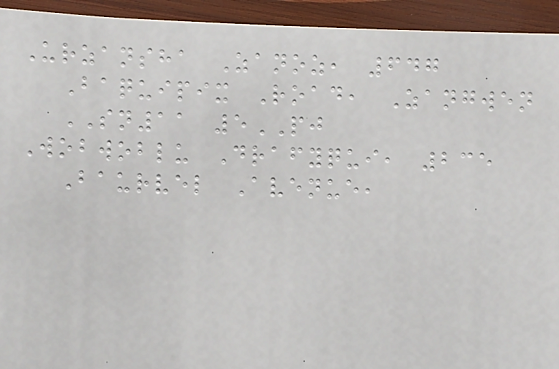Urzansha Zanoz, 647
Baquipix Road, Zangwen
SN11 5PJ
Wobwoblu Drafyqui, 235
Baurvel Avenue,
